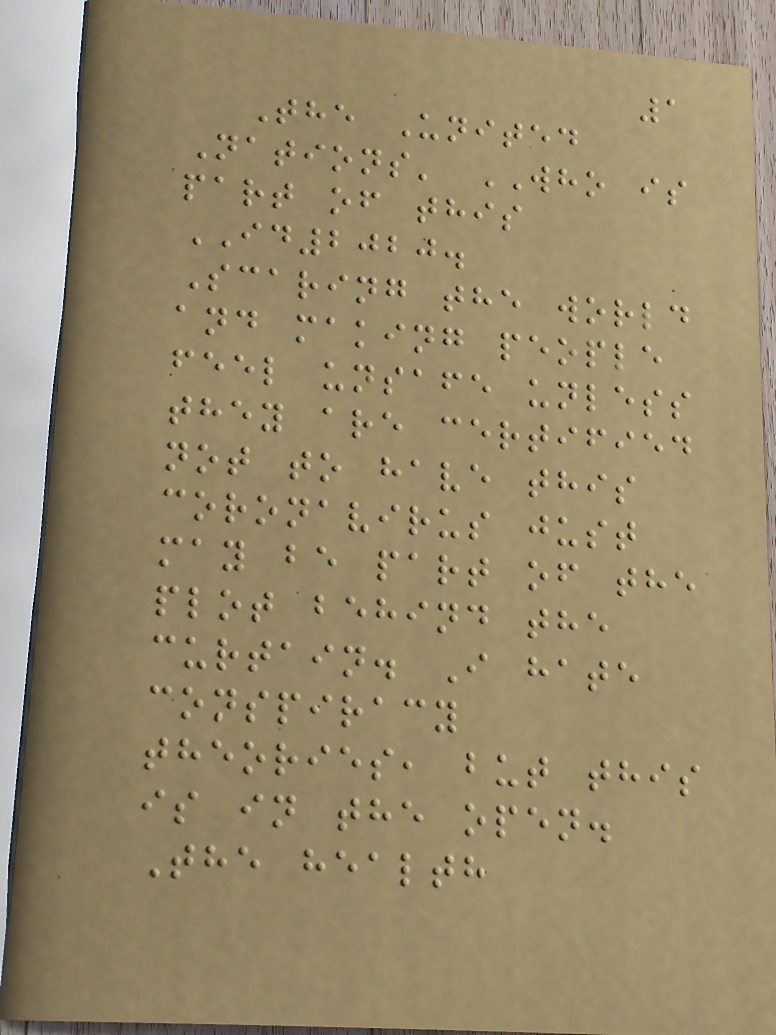1
The United
Nations' WHO is
part of this
ID2020.
Scaring the world
and making people
feel unsafe unless
they are certified
not to have this
coronavirus just
may be part of the
plot behind the
curtain. I hate
conspiracy
theories, but this
is in the open.
The health
